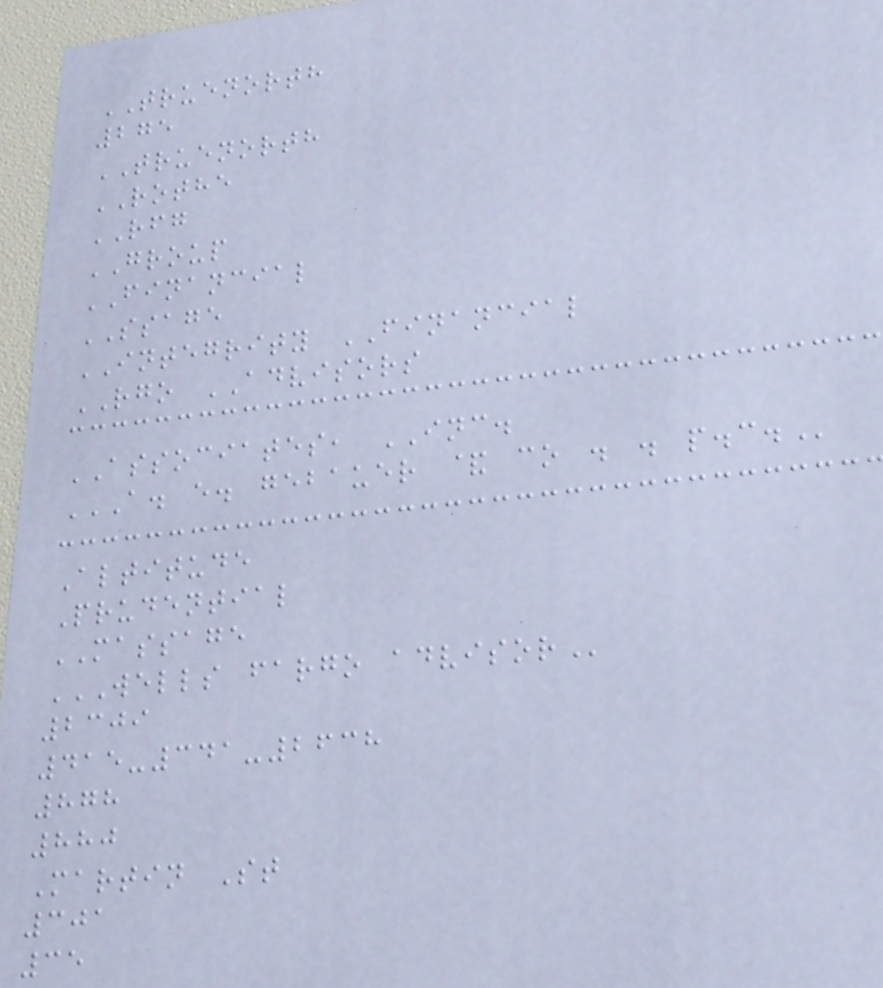TRUENORTH
275
TRUENORTH
ROTHE
RFG
GROUP
FINANCIAL
SSAGE
INTEGRITY FINANCIAL
RGO ADVISORS
ASSOCIATES, INC.
A. E. GEBAUER & CO . . P.C.
Altitude
Prudential
MASSAGE
WELLS FARGO ADVISOR
2309
415-341-2638
878
880
Martin St
301
35
